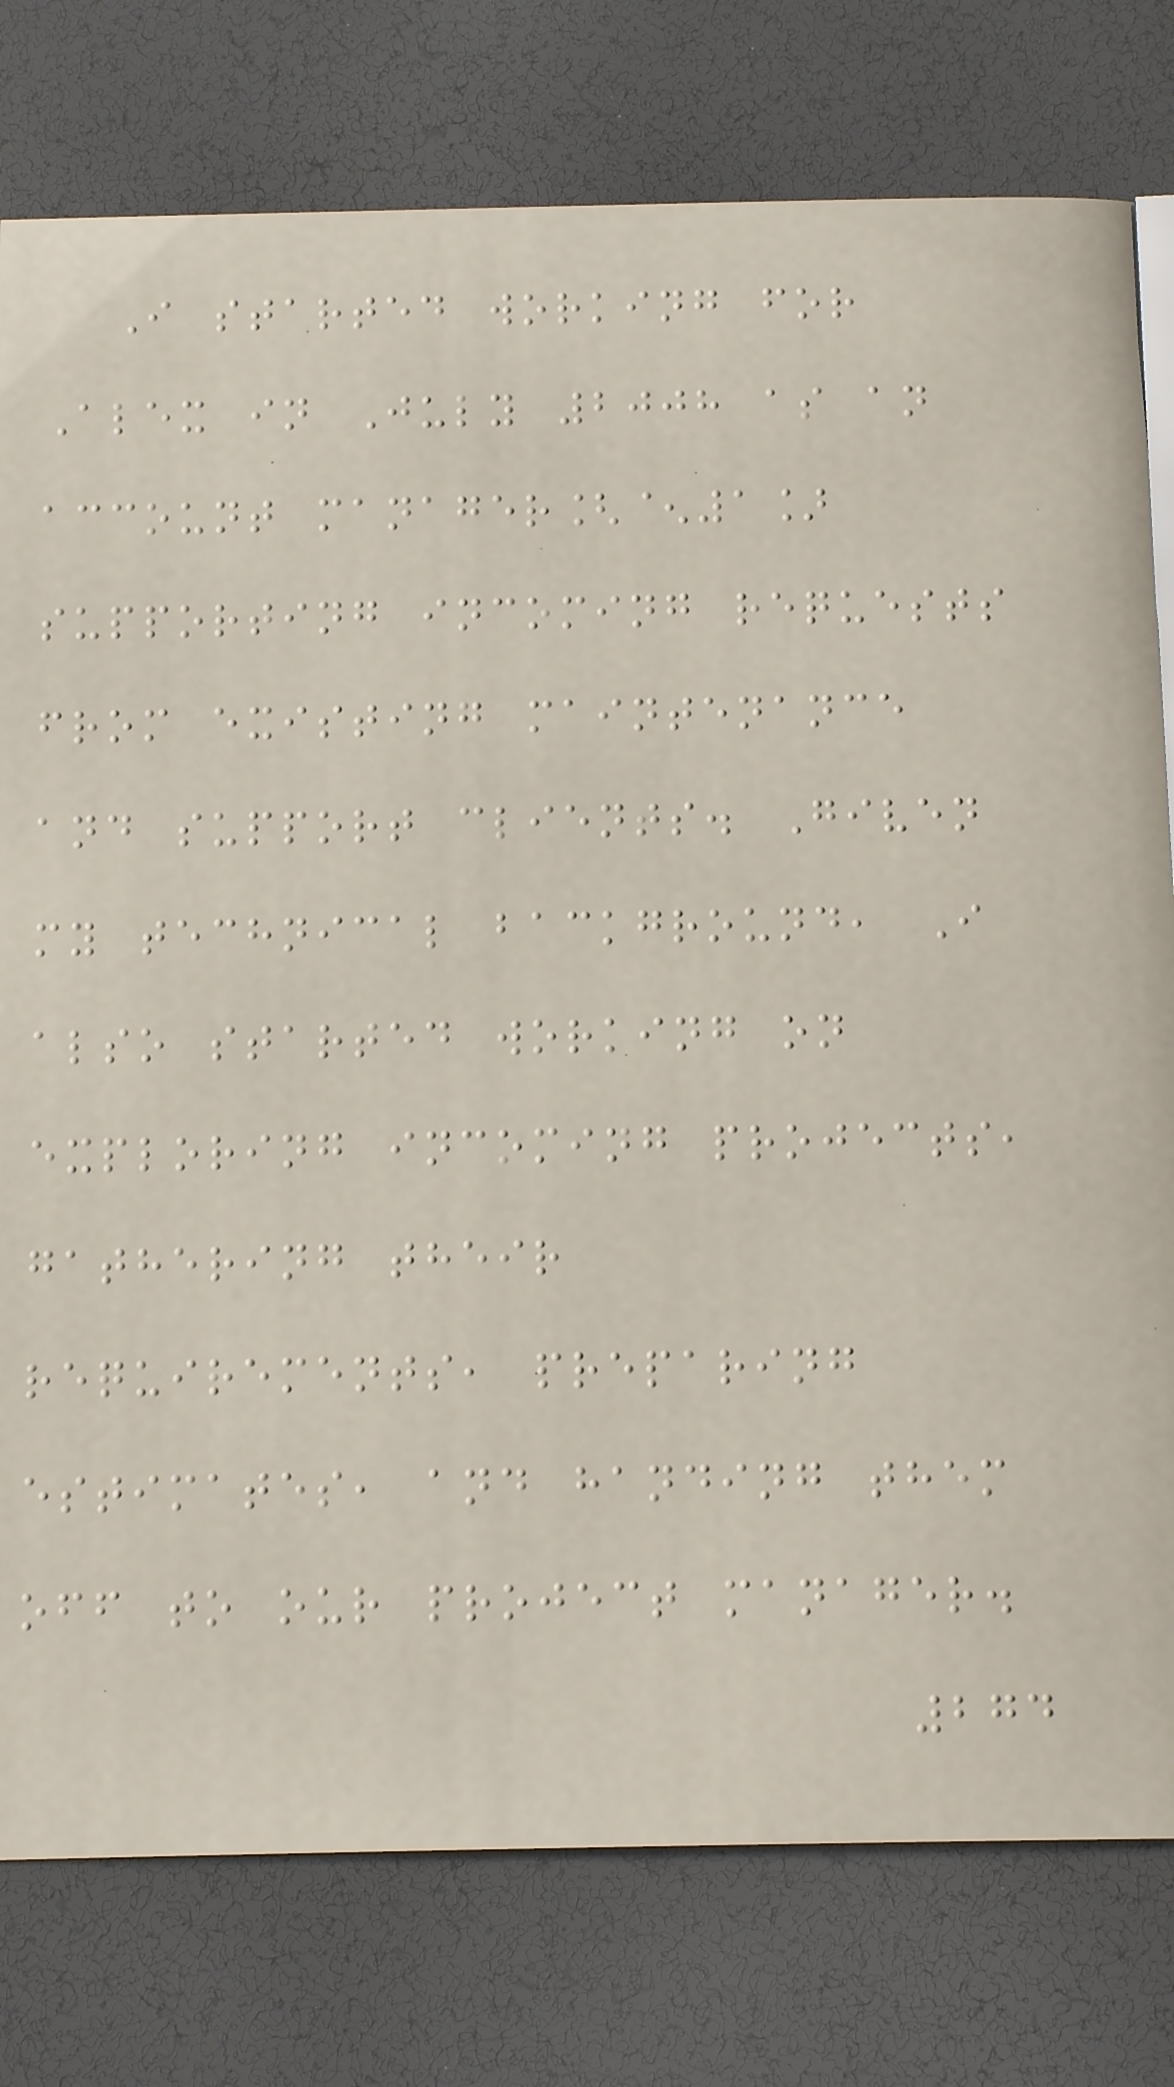I started working for
Alex in July 2008 as an
account manager[^1]
supporting incoming requests
from existing maintenance
and support clients. Given
my technical background, I
also started working on
exploring incoming projects,
gathering their
requirements, preparing
estimates, and handing them
off to our project manager.
274
